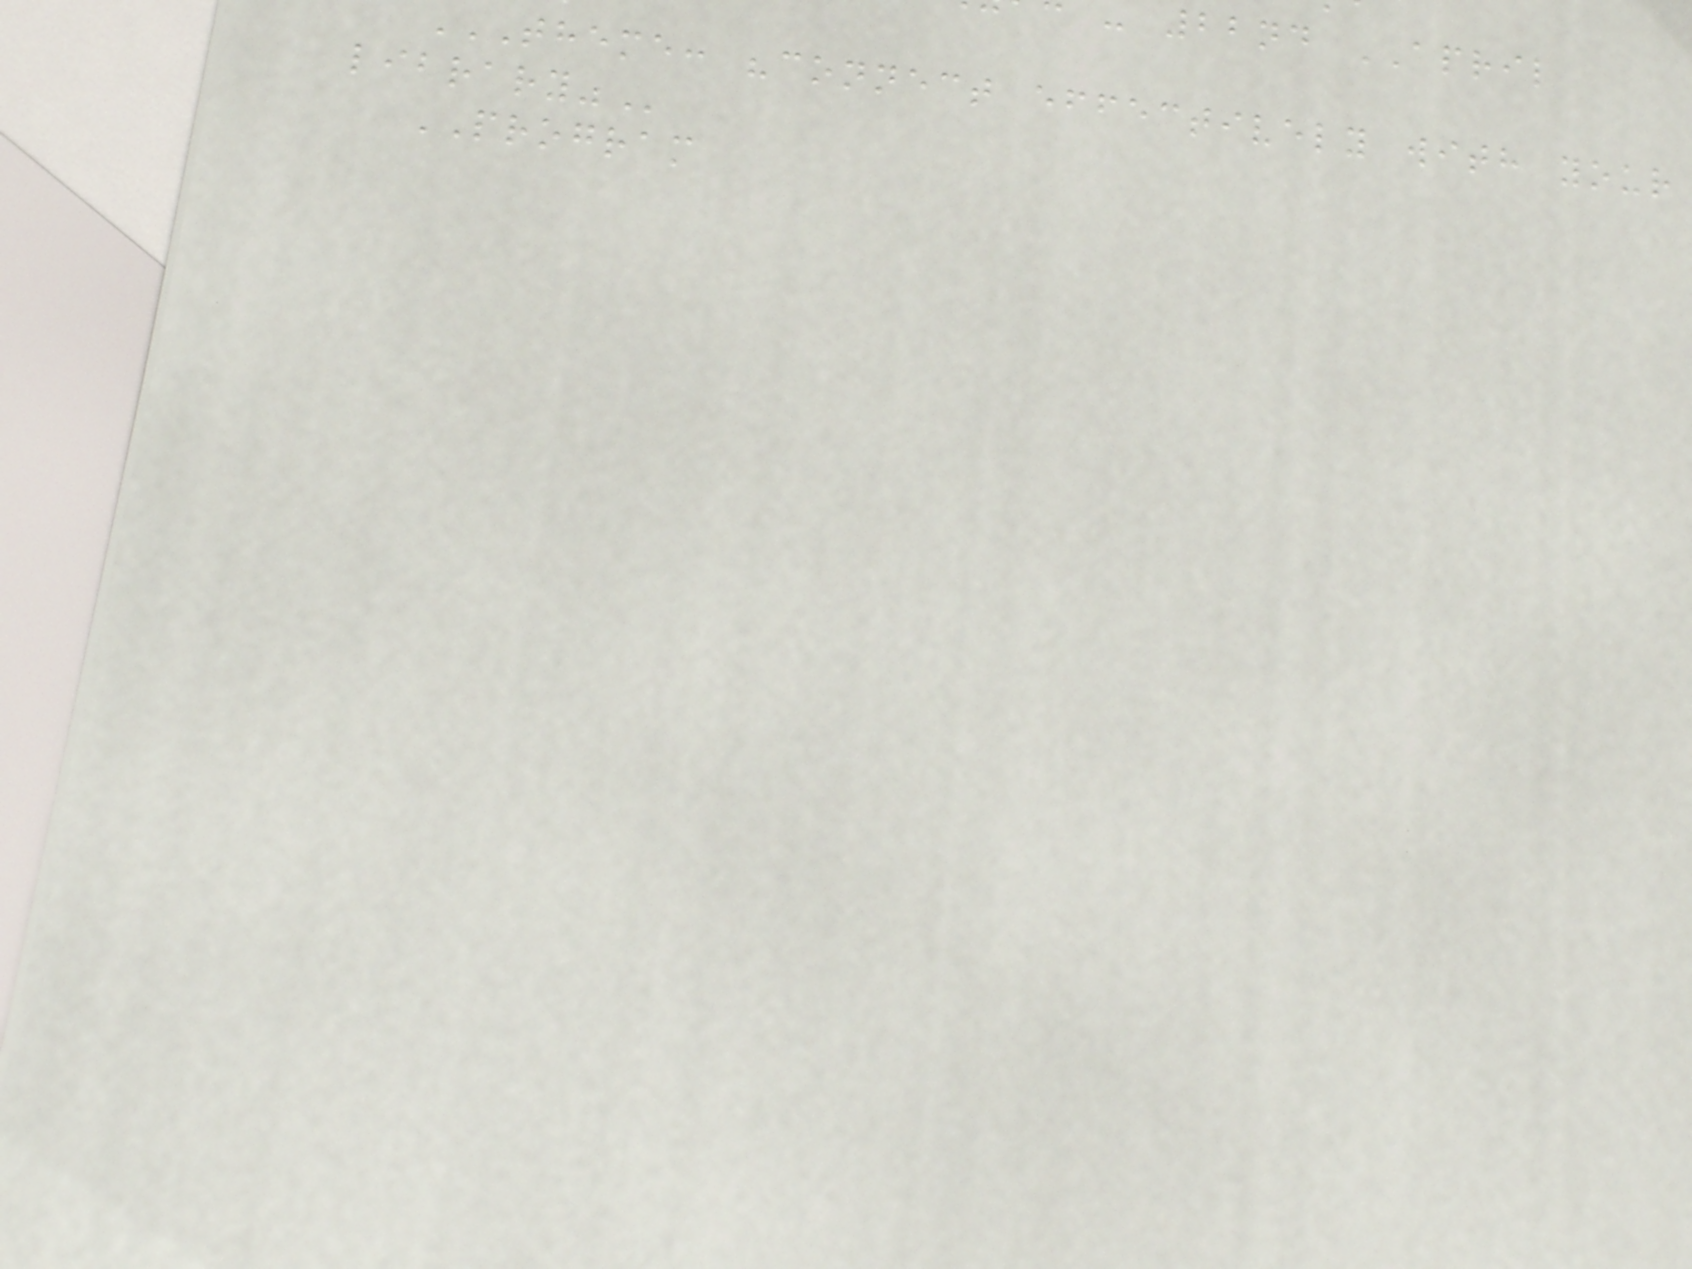22nd APRIL
THEME: "CONNECT EFFECTIVELY WITH YOUR
PROGRAM
